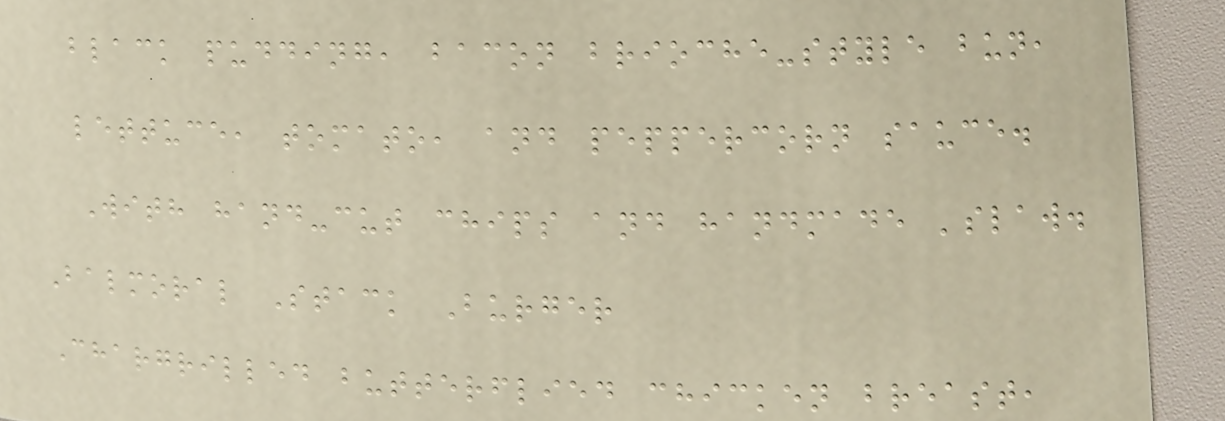black pudding, bacon brioche-style bun,
lettuce, tomato, and peppercorn sauce.
With hand-cut chips and handmade 'slaw.
Balmoral Stack Burger
Chargrilled butterflied chicken breast,
